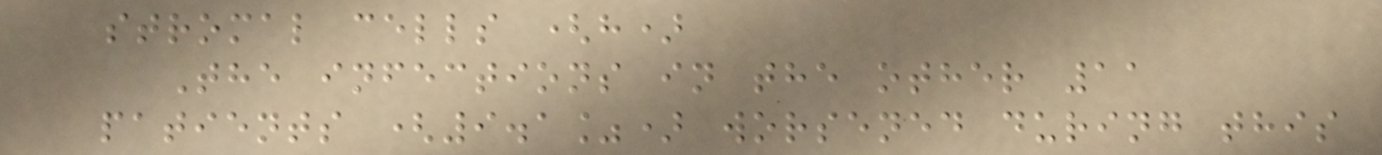stromal cells (h)
The infections in the other 11
patients (9.1%) worsened during this
